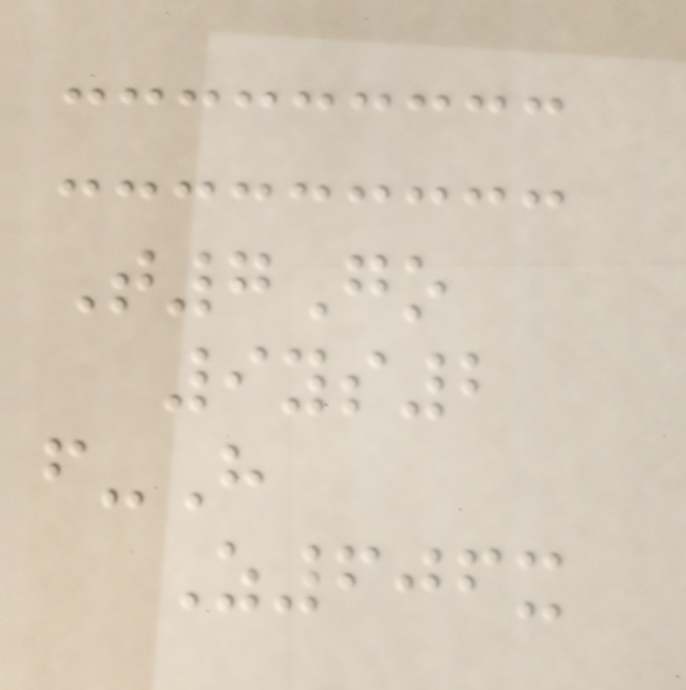T7Go
9ys2
f-H
Z606x
